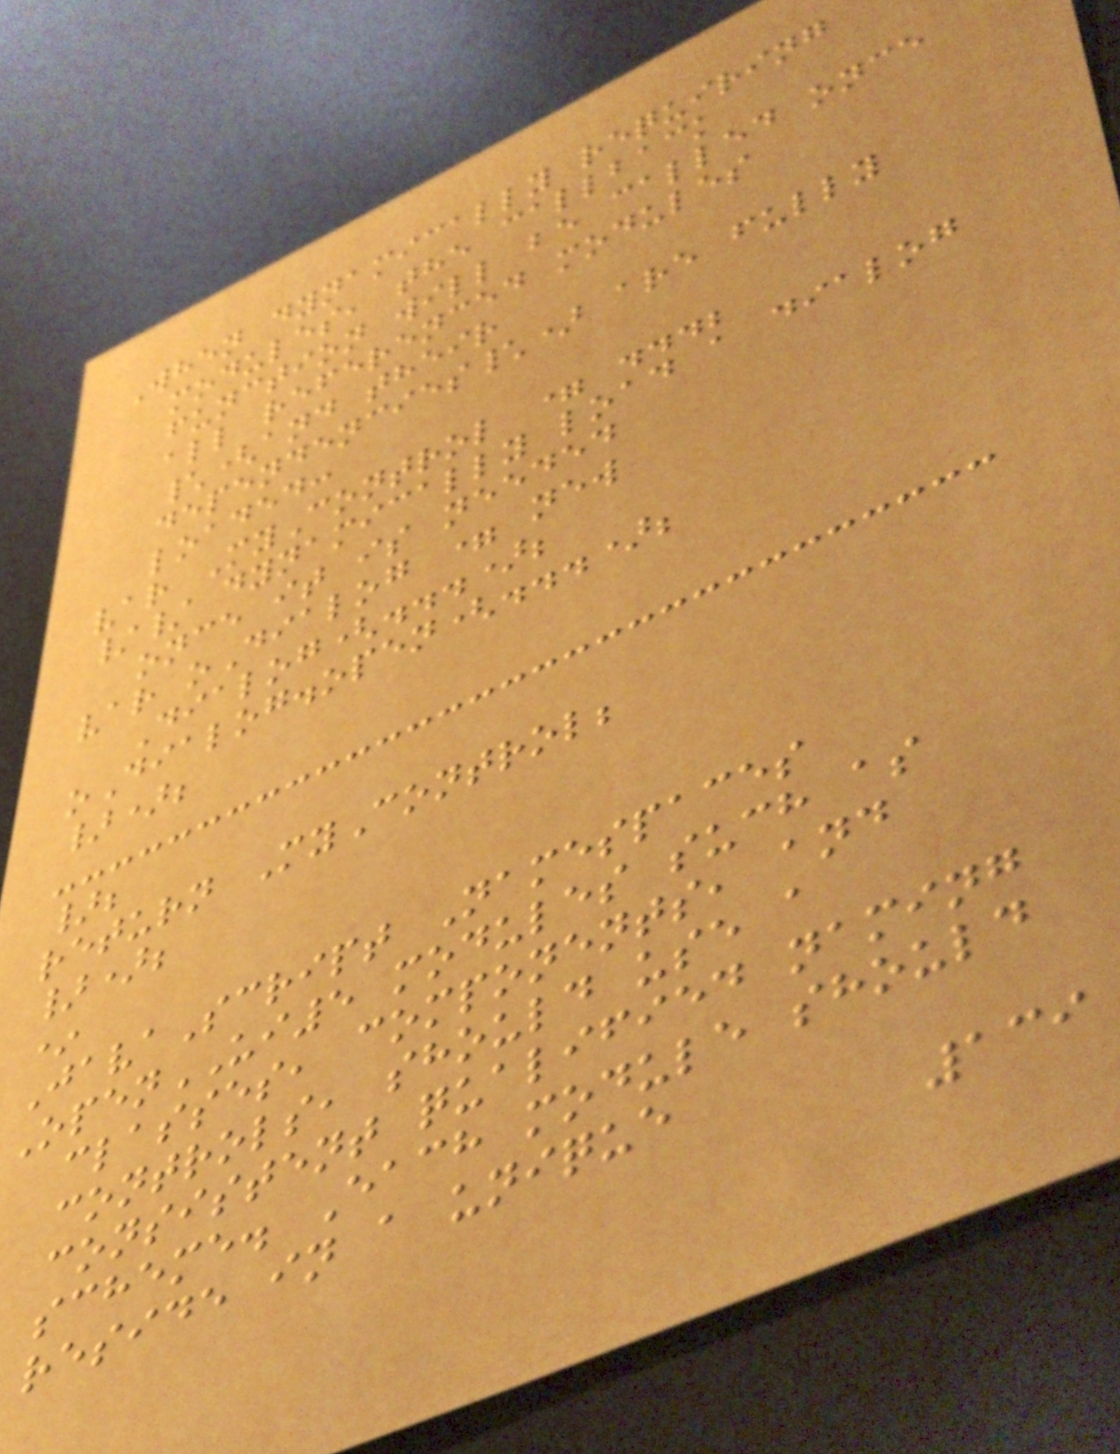When dynamically requiring
modules, the callback
function will be called once
all referenced modules
\(and their
dependencies\) are fully
loaded:
var MyControl = ...;
// dynamically load a dialog
once it is needed
var oDialog = new
Dialog(...);
oDialog.open(...);
});
};
return MyControl;
});
*
JavaScript Namespaces
OpenUI5 modules such as
classes, components, and
controls, should use a
consistent qualified naming
scheme. Each module should
reside in a unique
139
